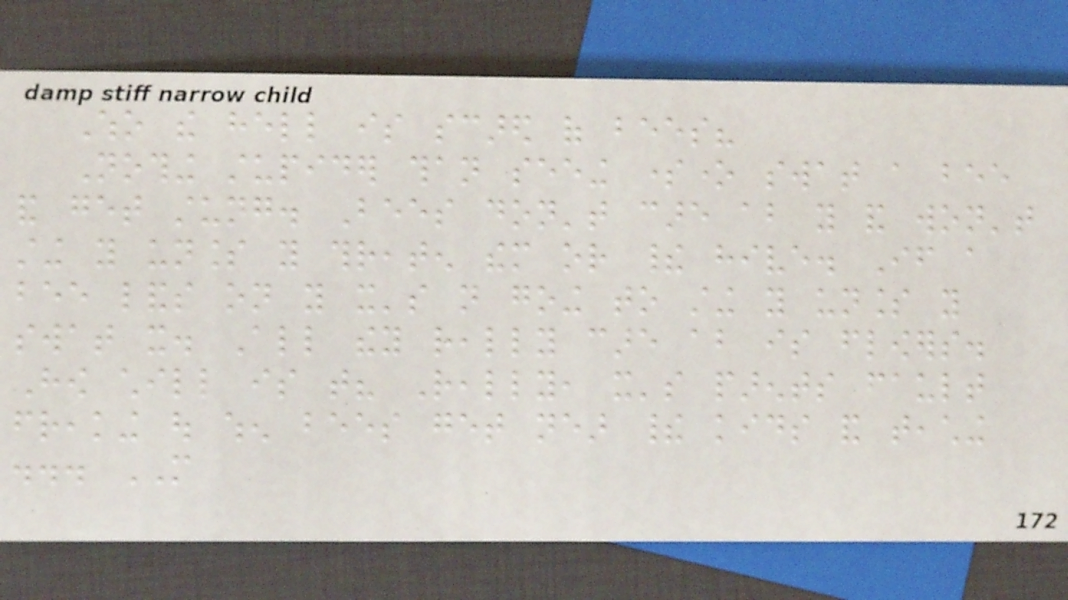Who the hell is scared of bees?
Nothing stupider than seeing someone swat a bee
and get stung. Bees don't care about you and won't
sting you unless you threaten them or their hive. If a
bee lands on you it's not going to sting you unless you
swat it. All they really care about is flowers.
How chill is that? Really, it's parents fault
freaking out when bees get near their kids and teaching
... MORE
